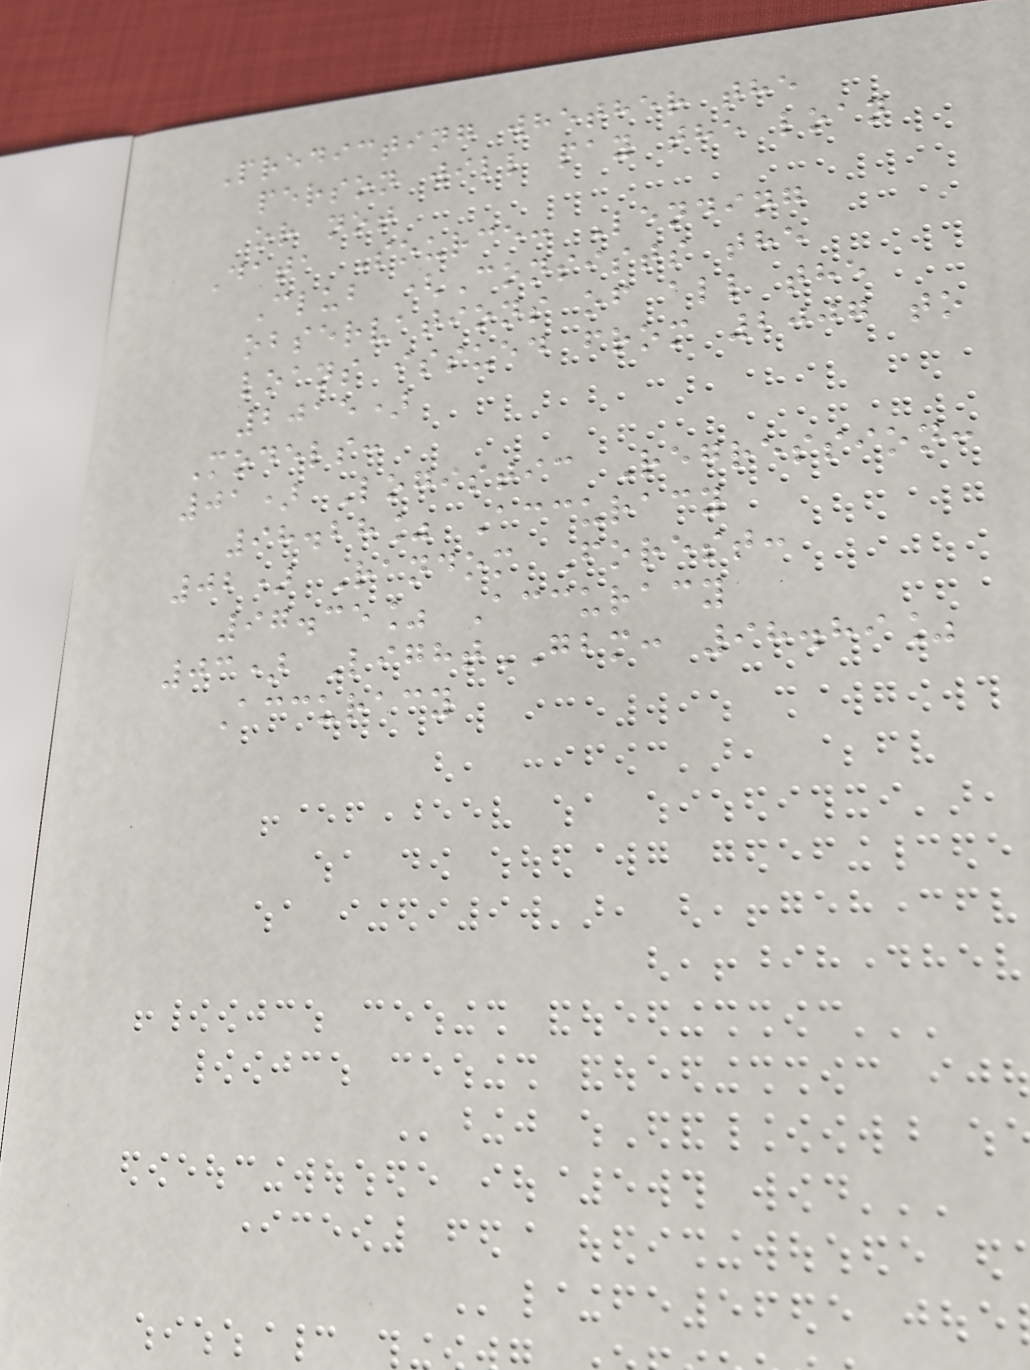Predicting whether the
person will pay the loan
or not
Data Source: Lending
Club (Consists the
observations of all the
loans issued from 2007 to
2015)
Models:
01) Logistic Regression:
98.28% Accuracy
02) Random Forest:
97.35% Accuracy
03) LightGBM: 98.89%
Accuracy
